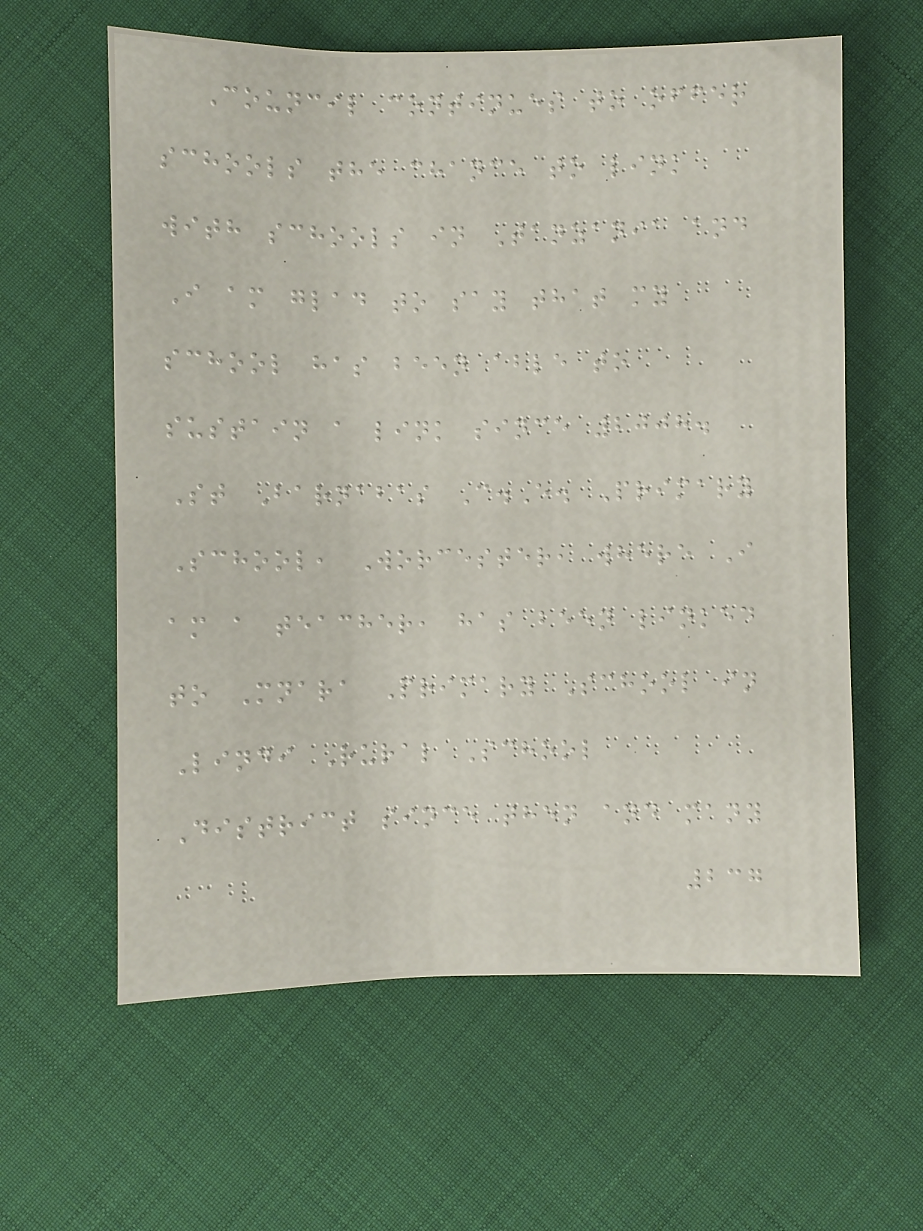Council continues to offer
schools the chance to link
with schools in Tanzania and
I am glad to say that my
school has been able to
sustain a link since 2008.
St Barnabas C.E. Primary
School, Worcester, where I
am a teacher, has been linked
to Mnara Primary School in
Lindi Rural School
District since then and many
237
